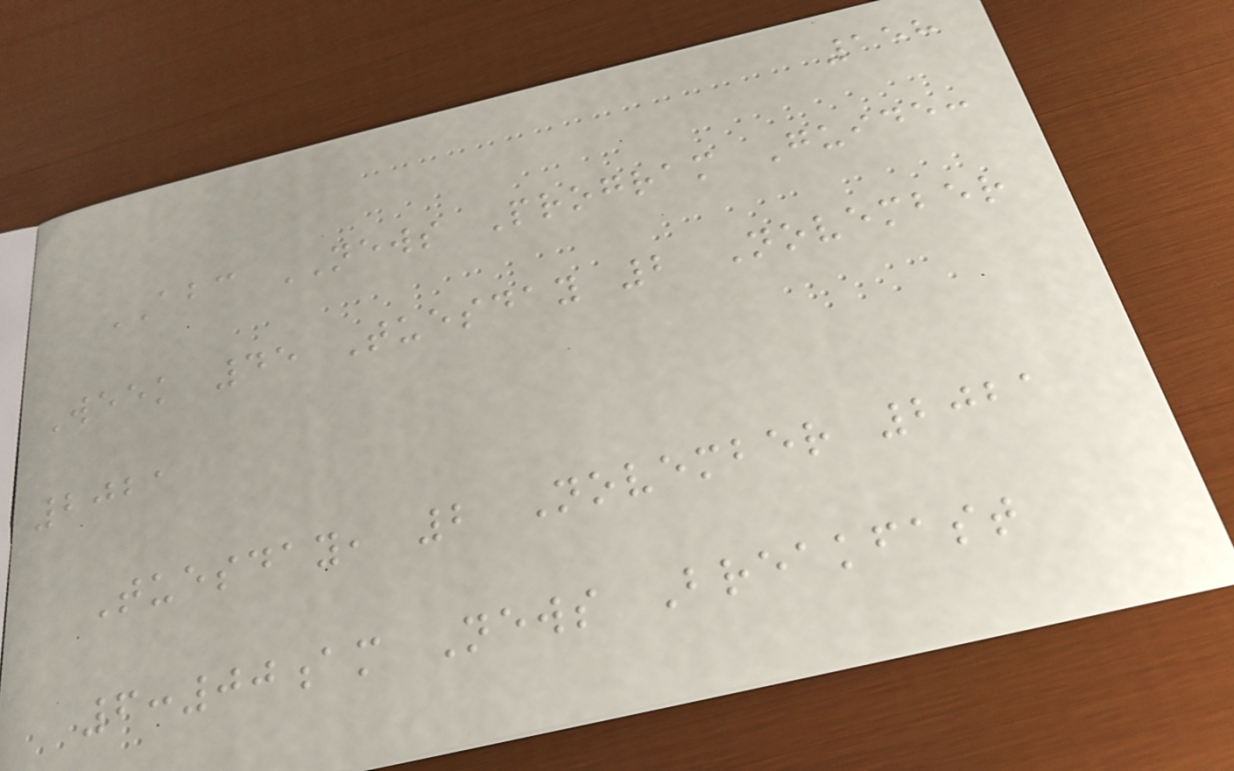158
ABC NEWS Program Guide:
Week 45 Tuesday 2 November
2021
Tuesday, 2 November 2021
6:00am News Breakfast
